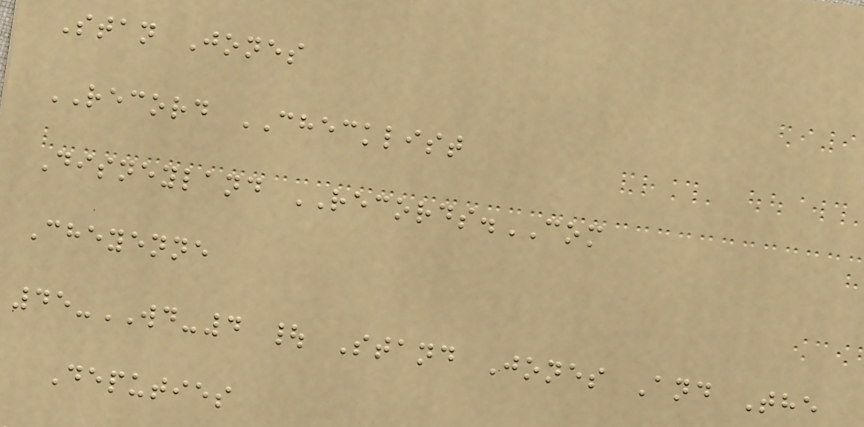Stan Jones
RECORD CHECKLIST
Disneyland RECORDS.COM
Cheyenne
45-WD-4 | Stand Jones And The
Deputies
